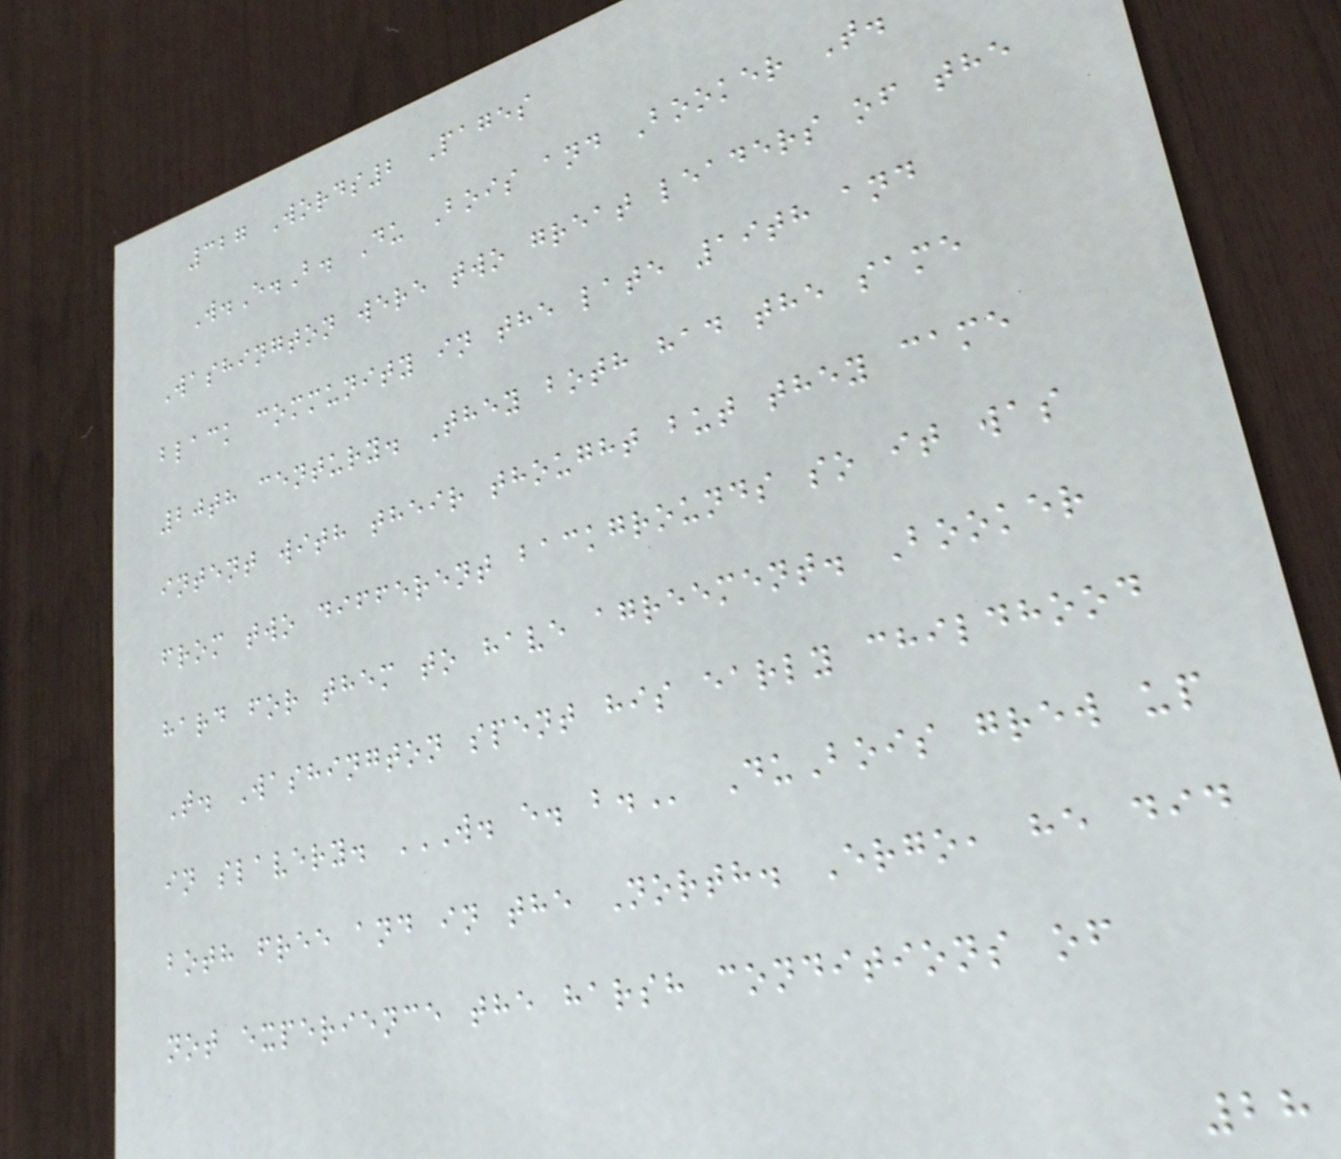327 Words2 Pages
W.E.B. Du Bois and Booker T.
Washington were two great leaders of the
black community in the late 19th and
20th century. They both had the same
intent with their thought but they came
from two different backgrounds so it was
hard for them to have agreement. Booker
T. Washington spent his early childhood
in slavery. W. E. B. DuBois grew up
both free and in the North. Ergo, he did
not experience the harsh conditions of
28
